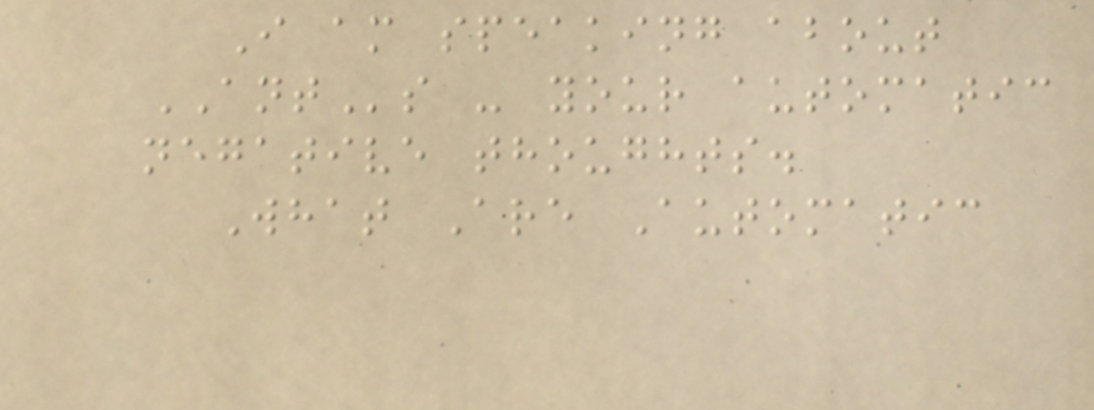I am speaking about
ANTs - your automatic
negative thoughts.
What Are Automatic
